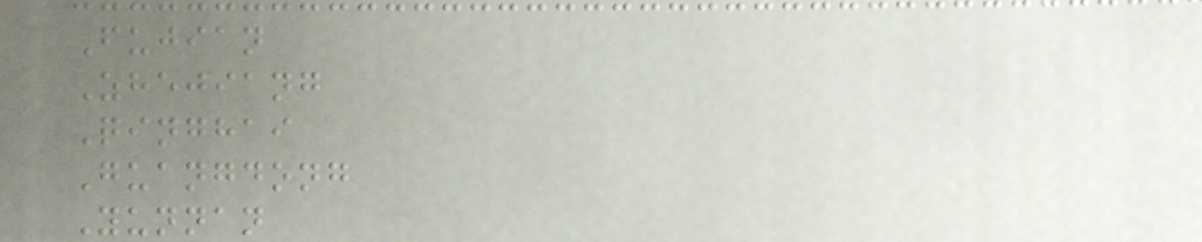Fujian
Zhejiang
Qinghai
Guangdong
Yunnan
